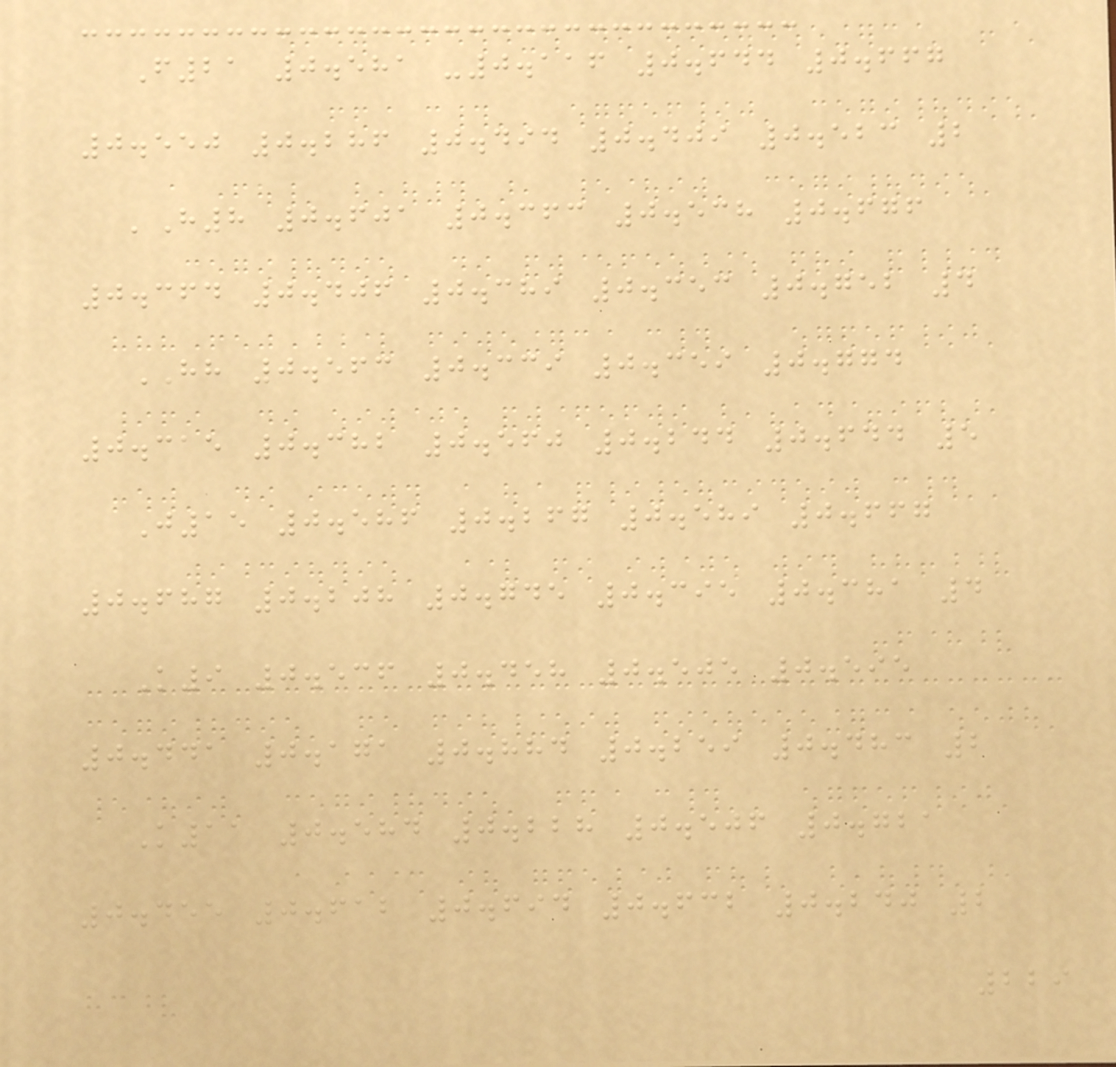F21 0.581 -0.116 0.644 0.667
0.550 0.286 0.494 0.409 0.523 2
'H8 0.601 0.363 0.538 0.676
0.364 0.406 0.389 0.353 0.752 4
HH 0.563 0.339 0.359 0.774
0.315 0.382 0.560 0.244 0.644 5
J15 0.586 0.267 0.589 0.667
0.687 0.208 0.745 0.395 0.381 4
K9 0.536 0.458 0.505 0.595
0.441 0.171 0.884 0.259 0.483 2
K11 0.584 0.228 0.506 0.721
0.455 0.612 0.694 0.632 0.240 2
229
